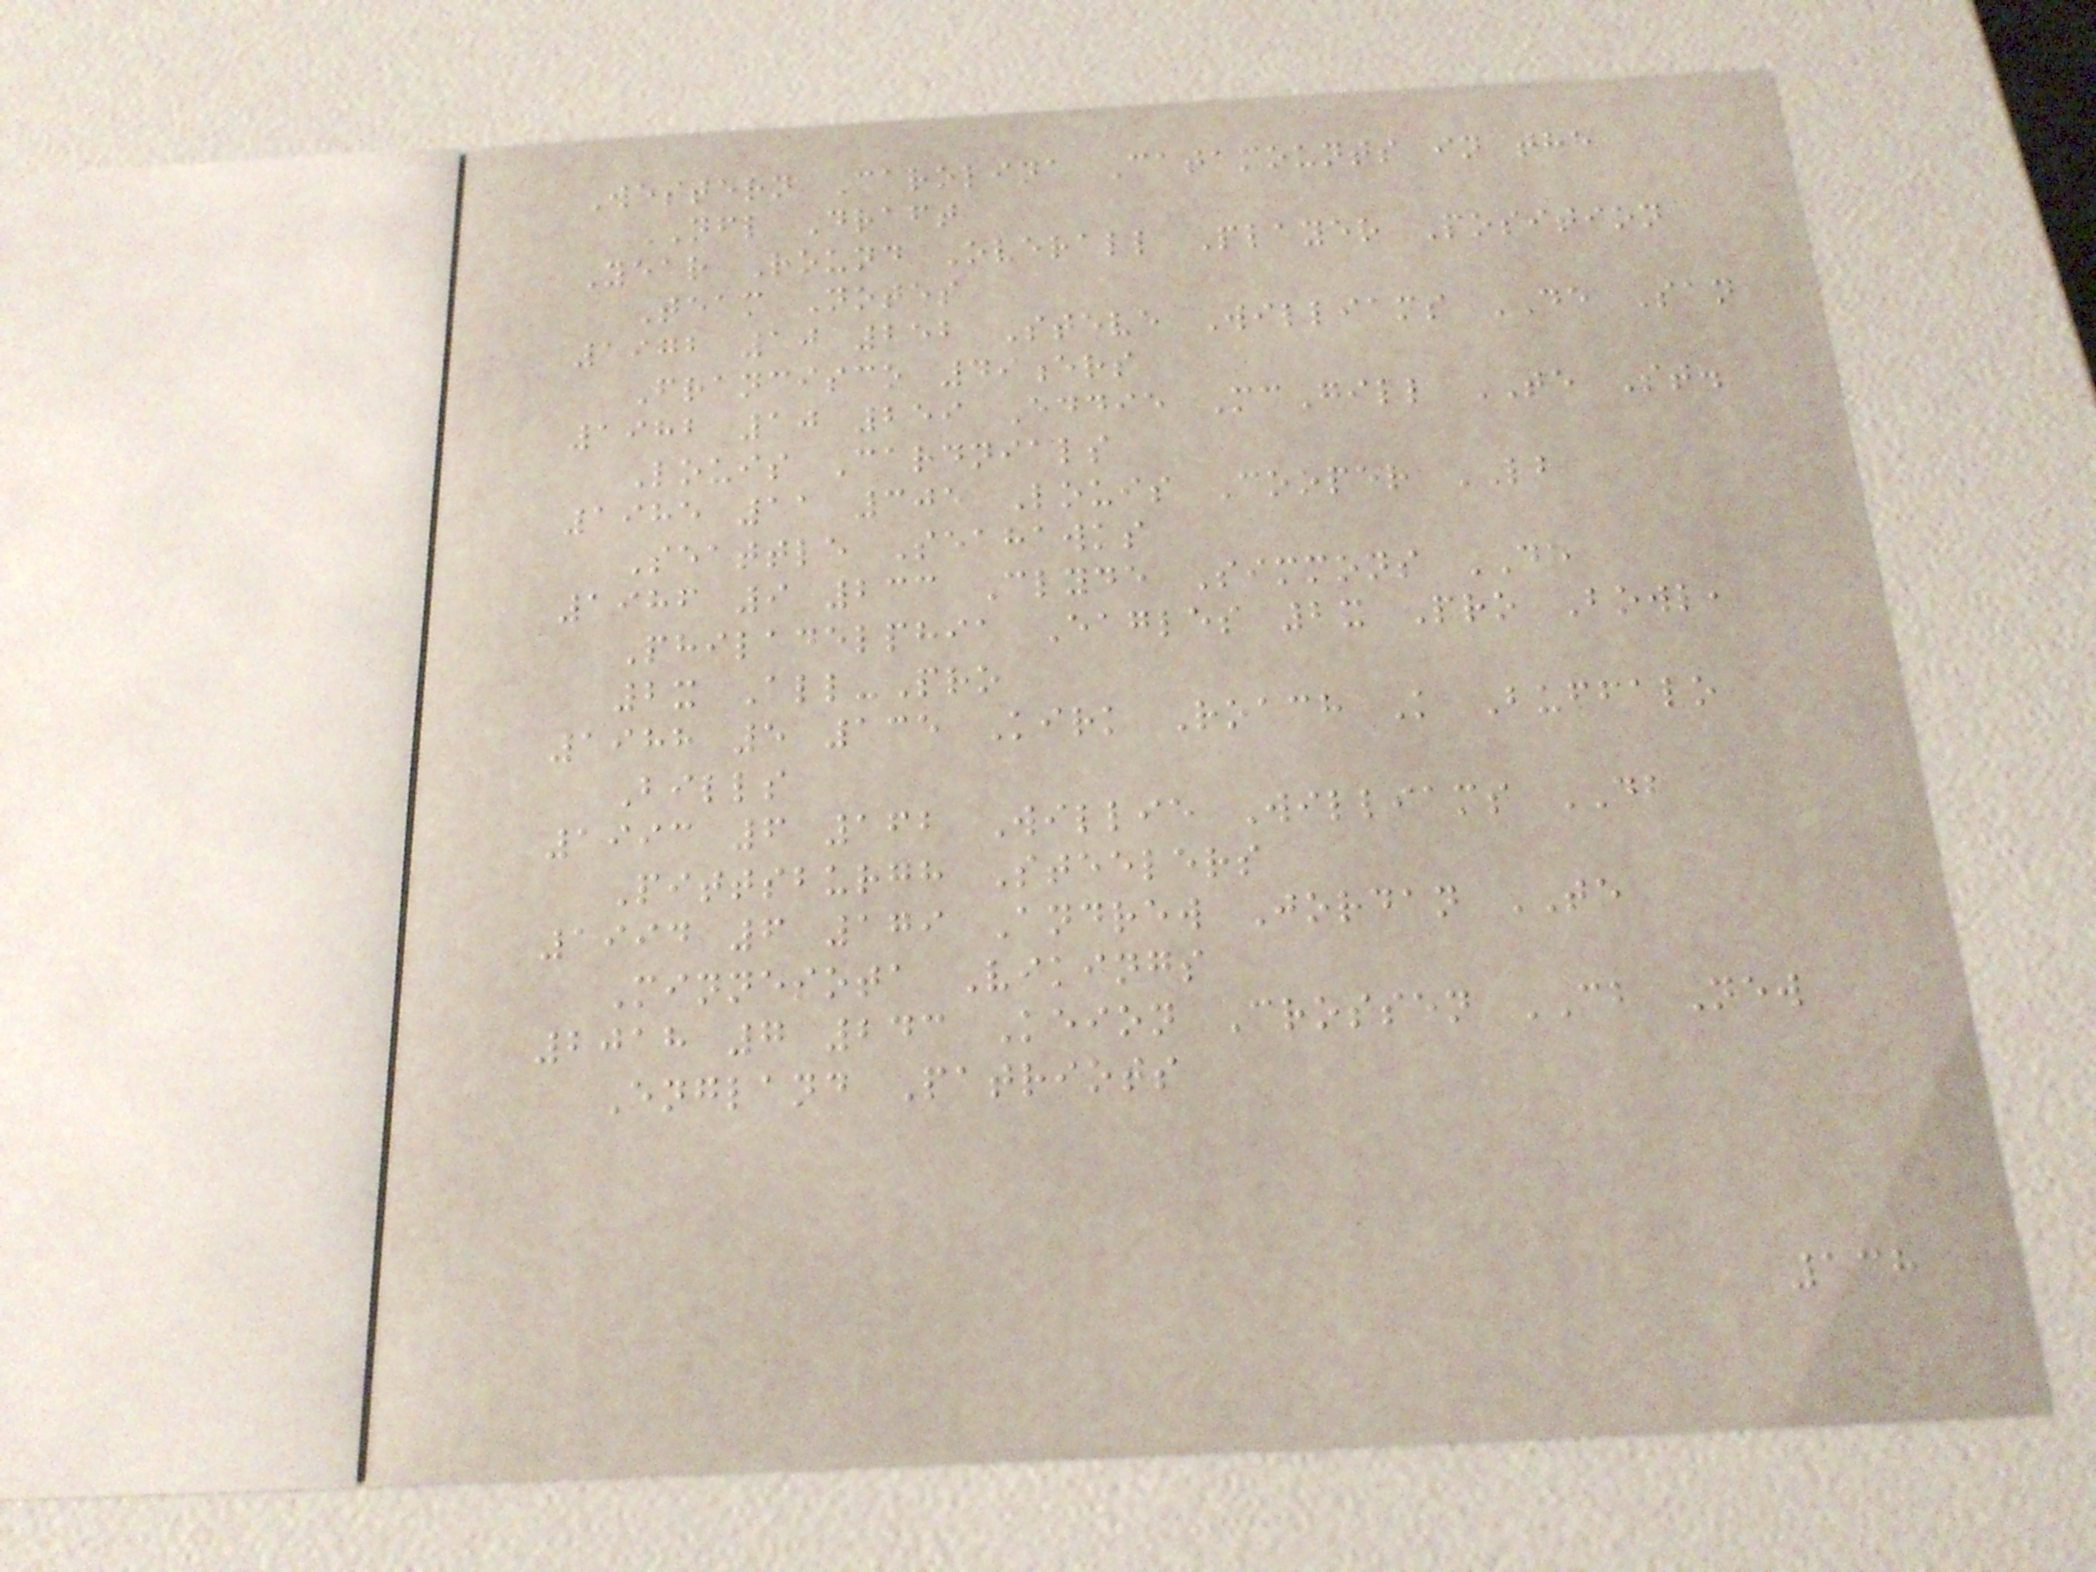Western Carolina Catamounts in the
NFL Draft
Year Round Overall Player Position
Team Notes
1972 10 252 Steve Williams DE San
Francisco 49ers
1982 10 259 Eddie McGill TE St.
Louis Cardnials
1985 11 305 Louis Cooper LB
Seattle Seahawks
1986 9 233 Clyde Simmons DE
Philadelphia Eagles 2x Pro Bowl,
2x All-Pro
1988 5 135 Kirk Roach K Buffalo
Bills
1993 6 162 Willie Williams DB
Pittsburgh Steelers
1994 6 179 Andrew Jordan TE
Minnesota Vikings
2018 7 243 Keion Crossen CB New
England Patriots
138
